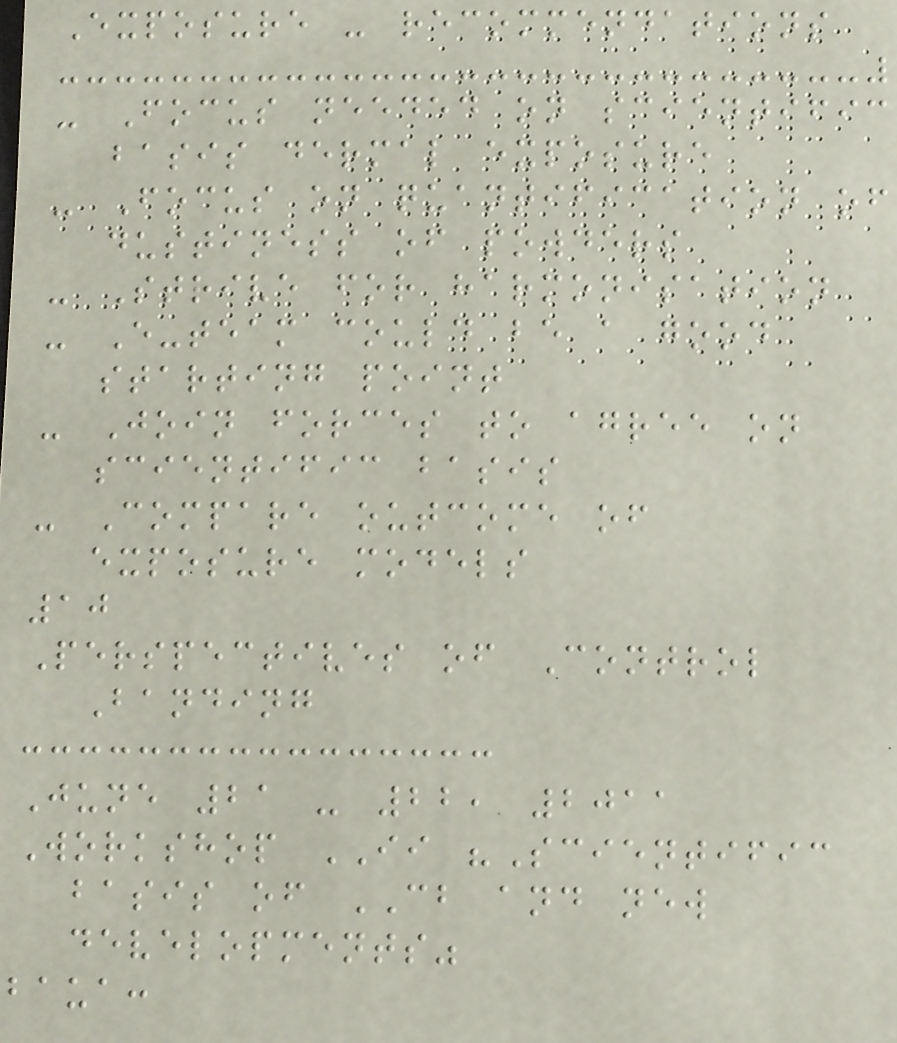Exposure - recommendations
- Focus needed on scientific
basis dermal exposure
- Focus on quantification of
dustiness of powders
- Strive for harmonisation
- E-team could be a good
starting point
- Join forces to agree on
scientific basis
- Compare outcome of
exposure models
10
Perspectives of Control
Banding
June 21 - 22, 2011
Workshop II "Scientific
basis of CB and new
developments"
baua:
